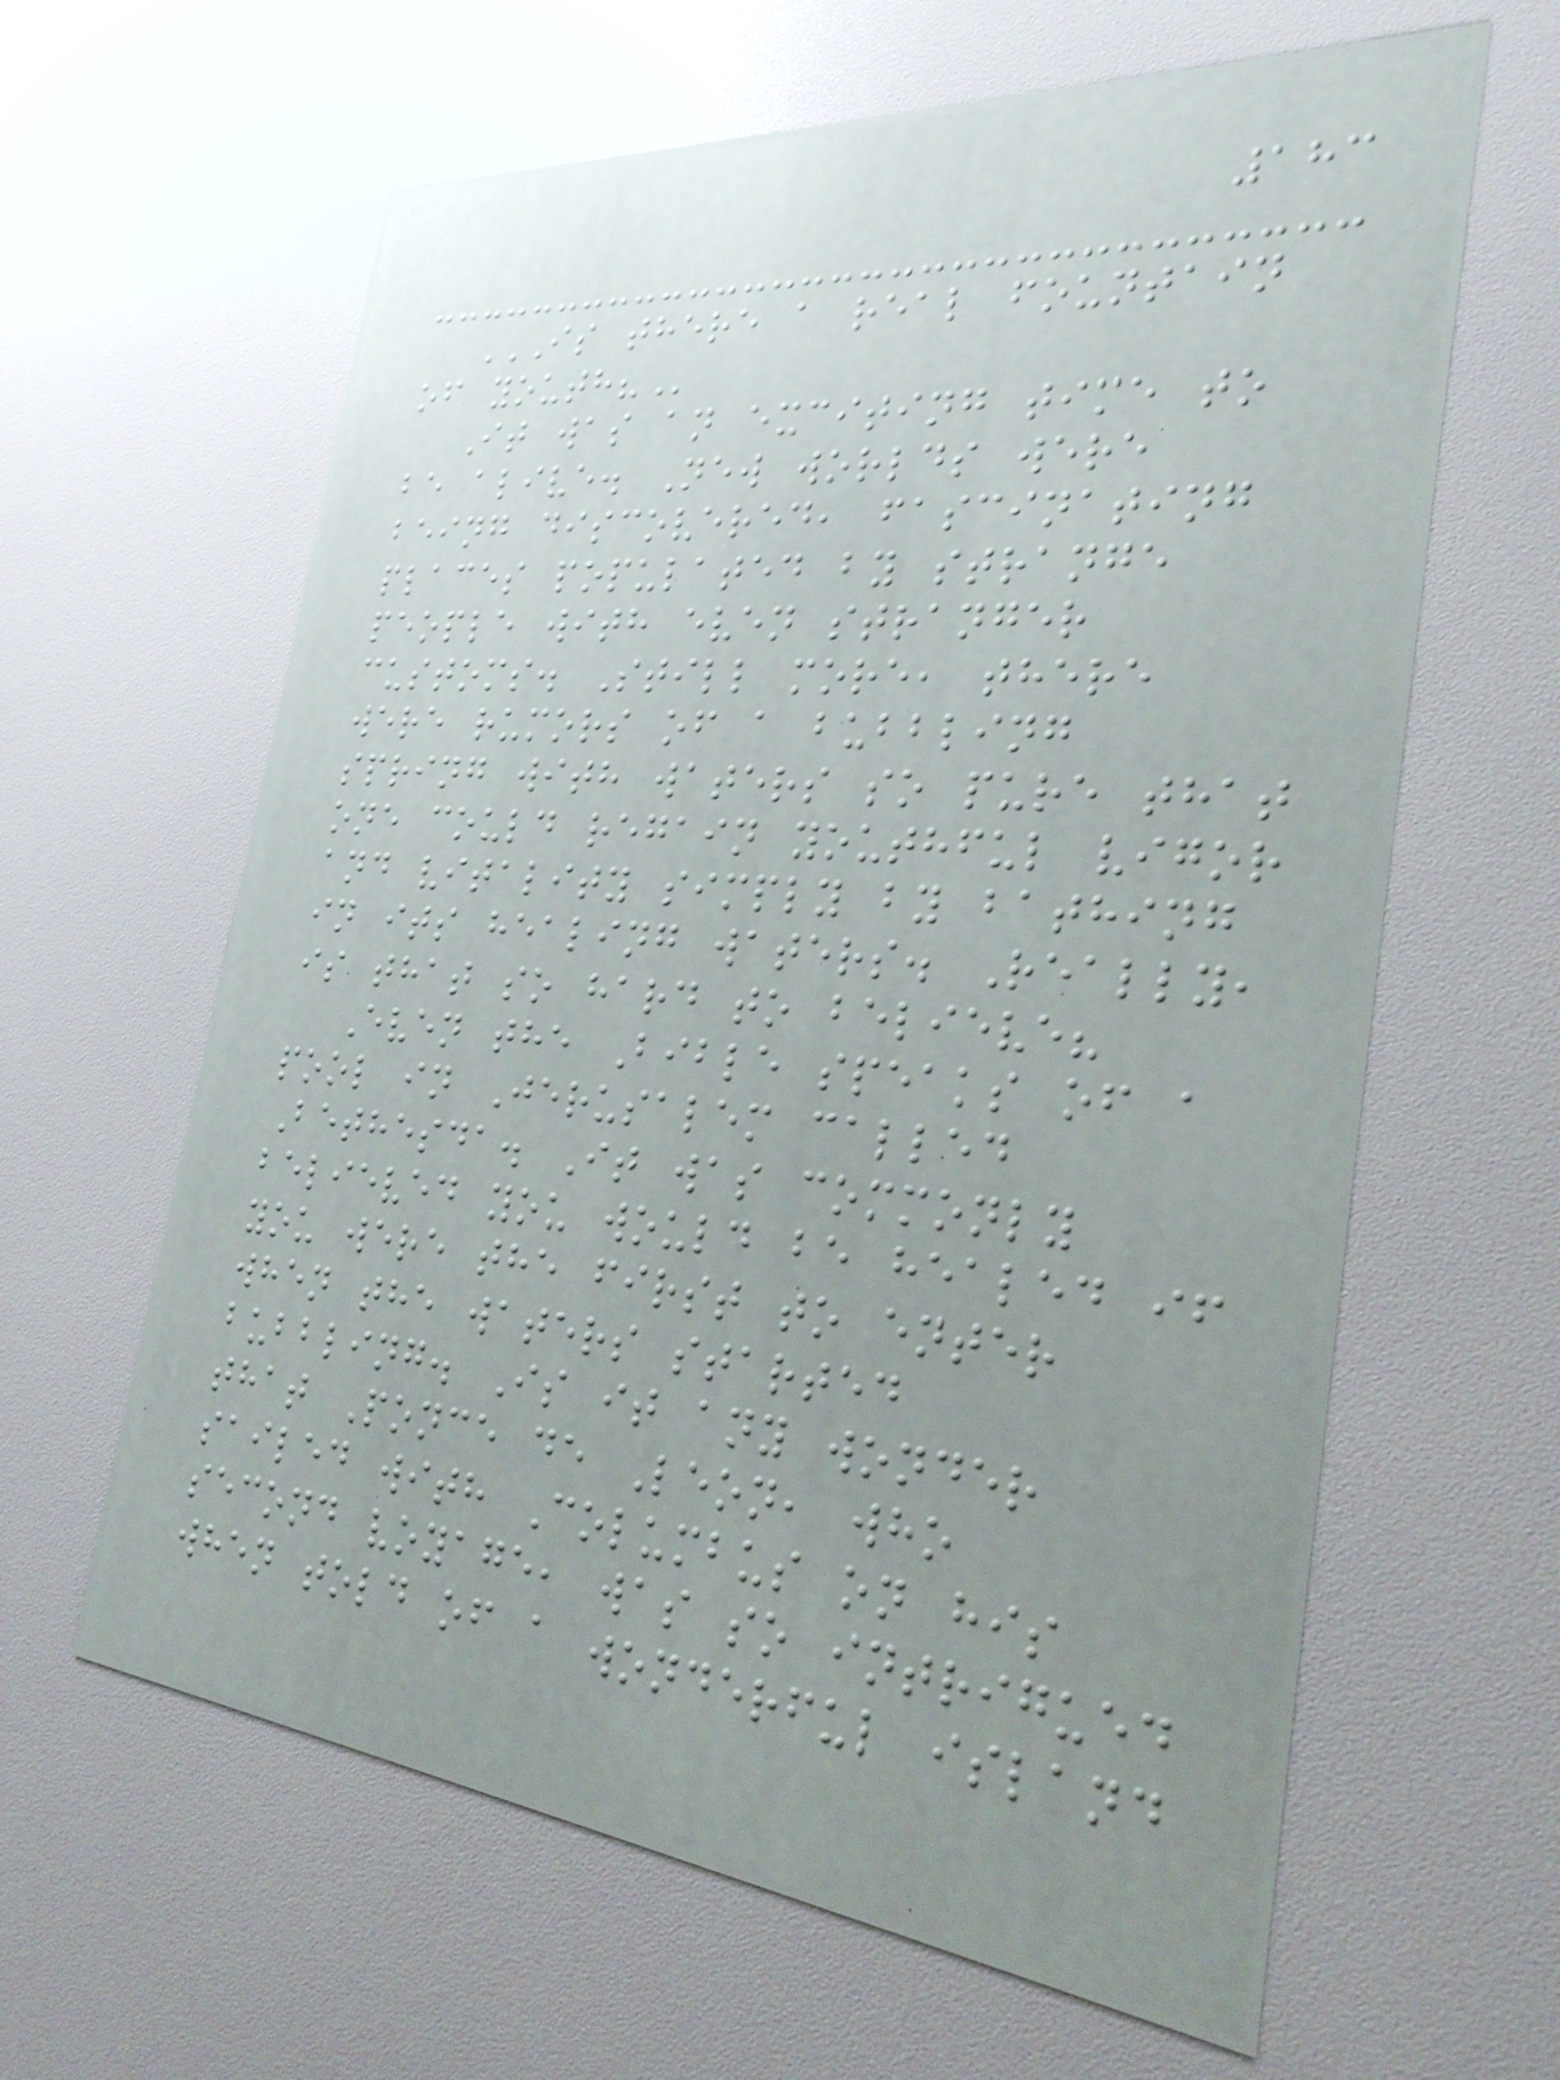183
IS THERE A REAL FOUNTAIN
OF YOUTH?
It was an exciting time to
be alive. New worlds were
being discovered, fascinating
places populated by strange
people with even stranger
customs. Still more, there
were rumors of a bubbling
spring with waters so pure that
one could regain youthful vigor
and vitality simply by bathing
in its healing waters. Really,
is that so hard to believe?
Even the Bible speaks of a
pool in Jerusalem called
Bethesda. It was commonly
believed you would be healed if
you were the first to enter
when the waters started
bubbling. Is it any wonder
that Ponce de Leon, who
sailed with Columbus on his
second voyage, was so intrigued
when told of a wonderful island
